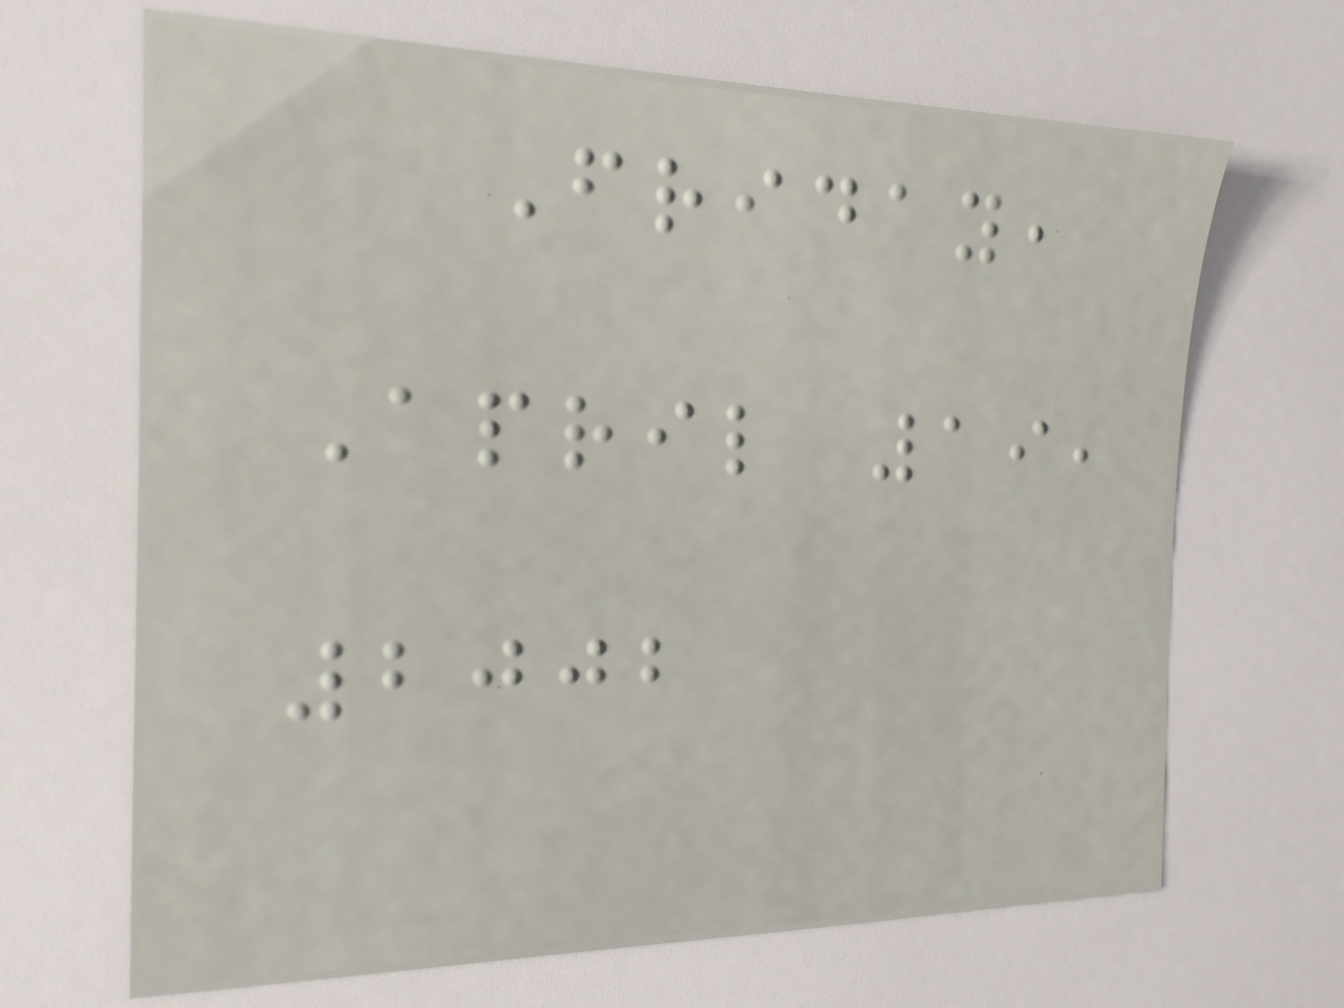Friday,
April 19,
2002
